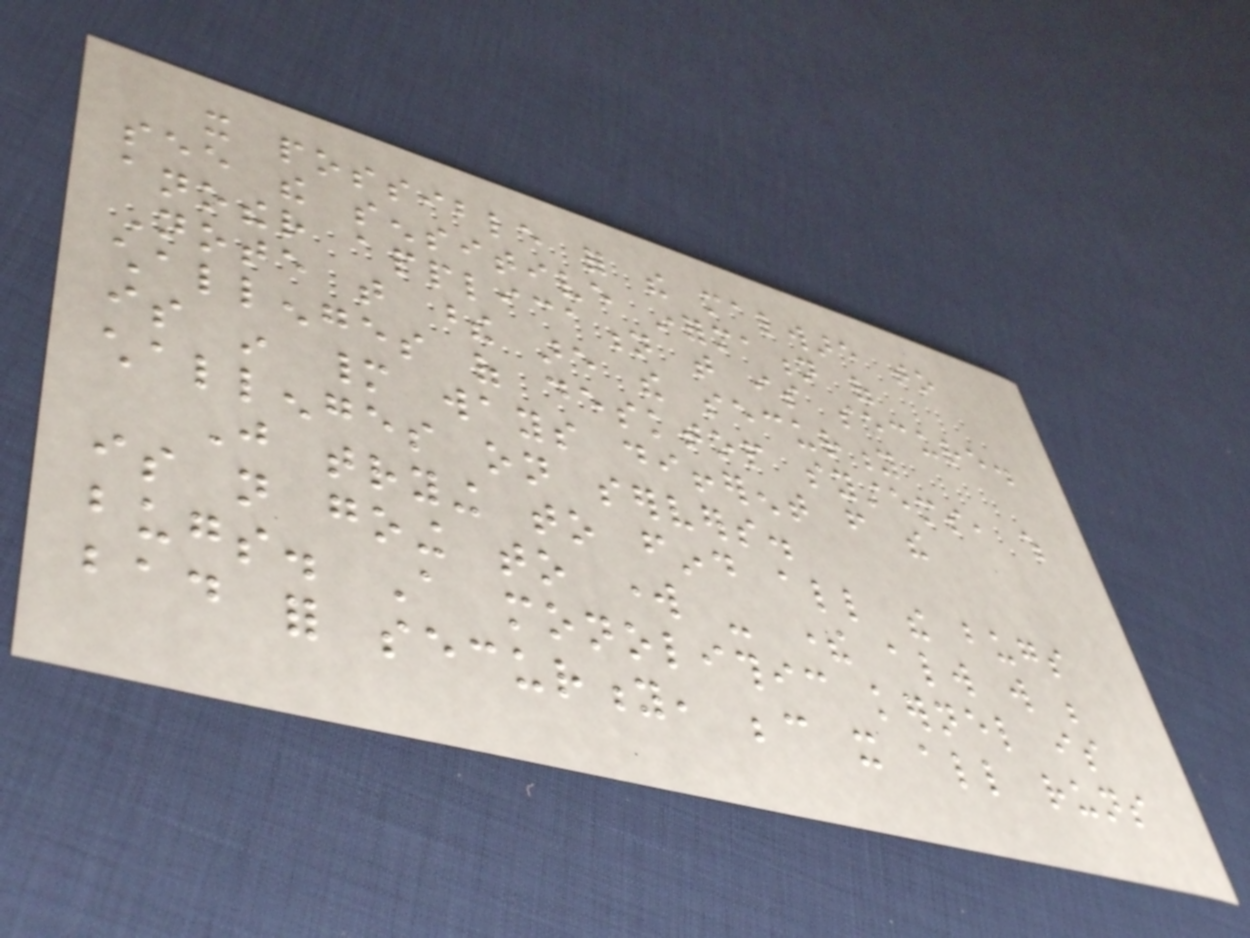it possible for the malware to
see the sensitive information of
another application that is secure.
Note that these are the security
challenges of desktop systems, which
is in many ways different from the
challenges on servers.
Just trying to find all the bugs
is not going to work - there always will be
bugs. A monolithic kernel is
bad for security, because it all runs
